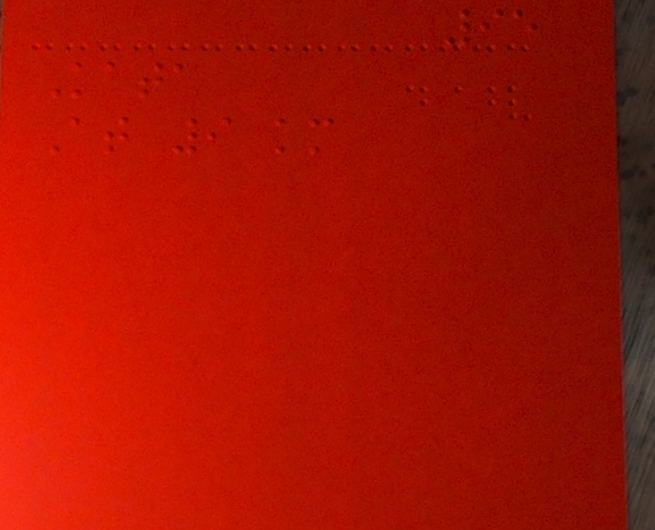95
Kata
At 9 km
